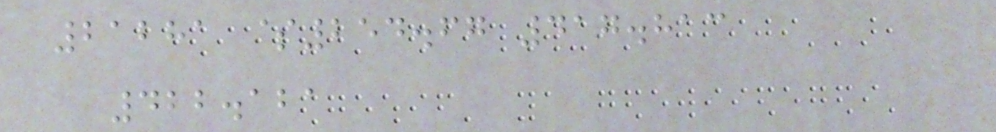21281 $254.67 417.813
422.121
